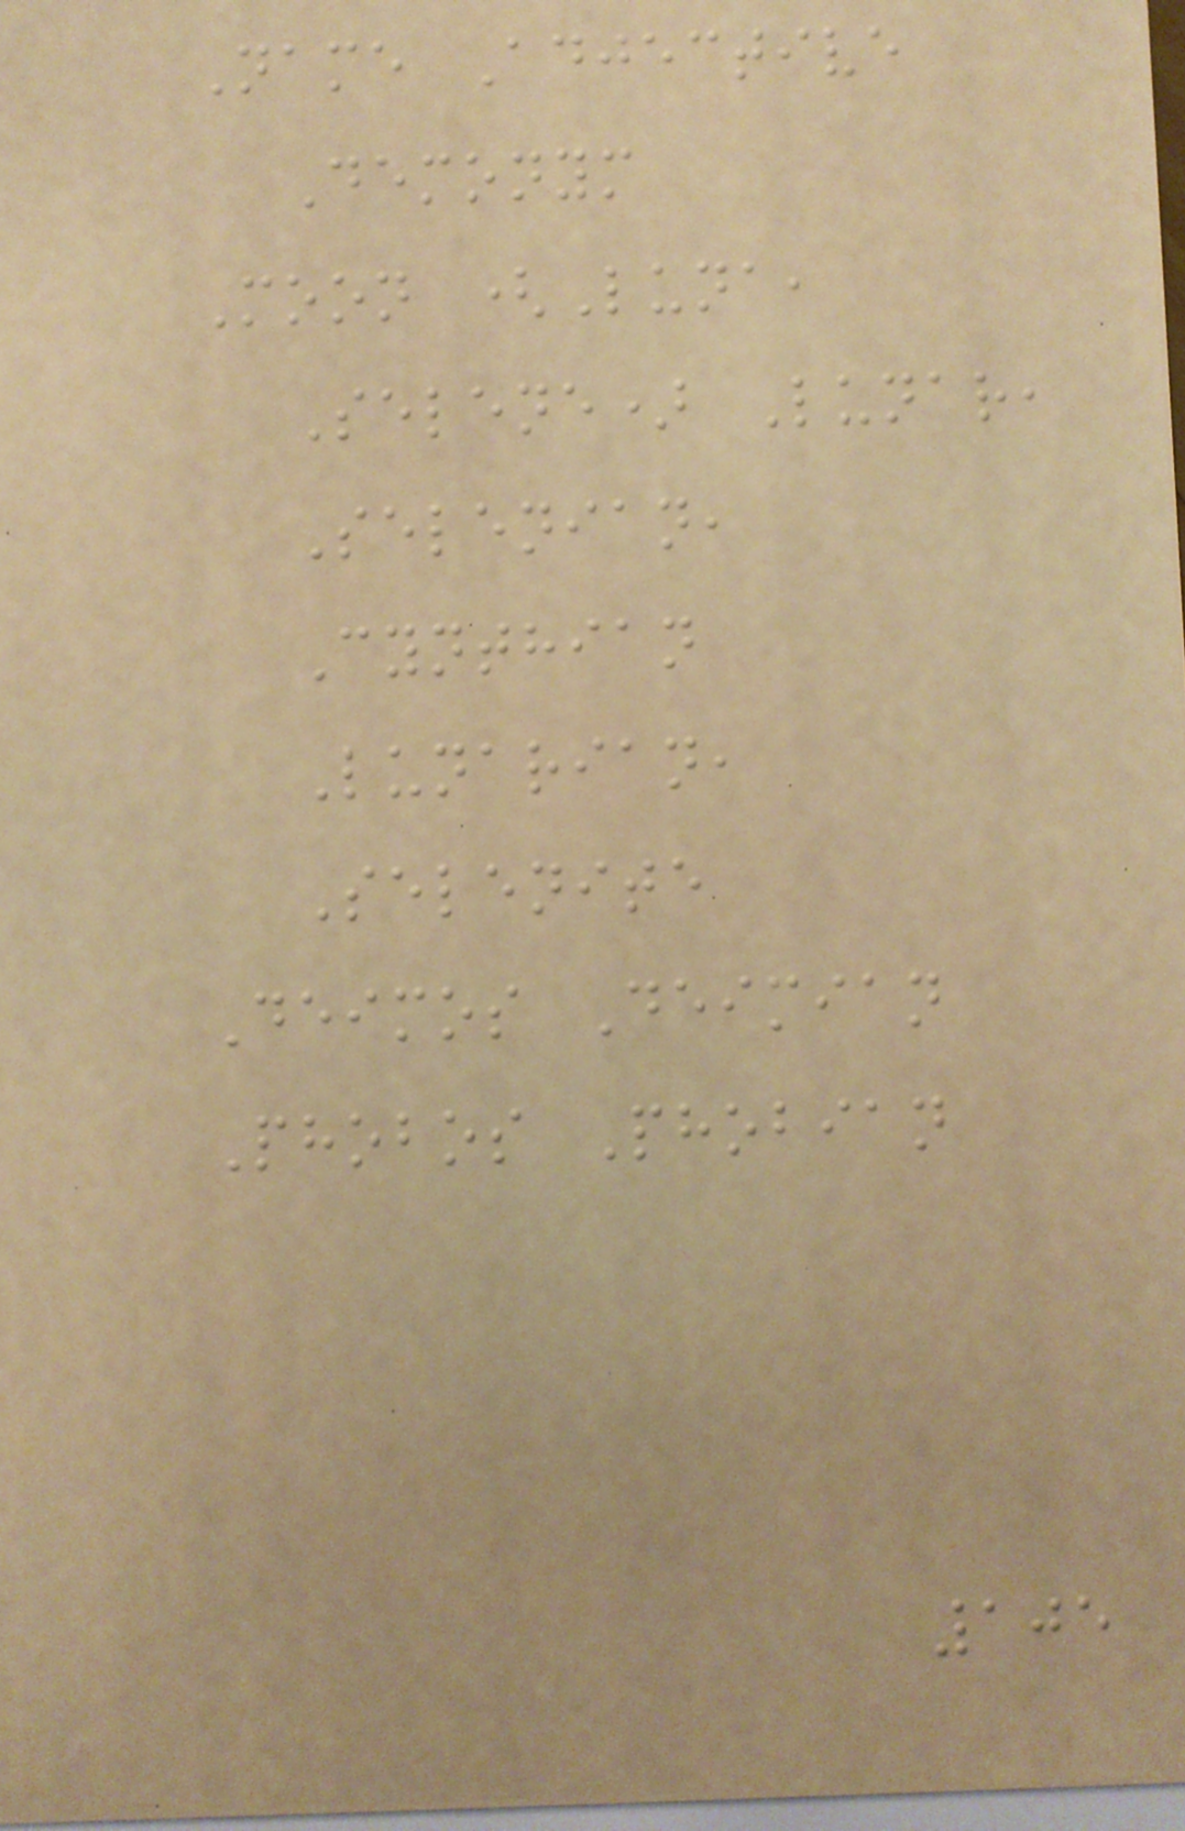Name Adjective
Demonym
Moon (Luna,
Selene) Lunar,
Selenian,
Cynthian
Lunarian,
Selenite
Deimos Deimian
Phobos Phobian
105
